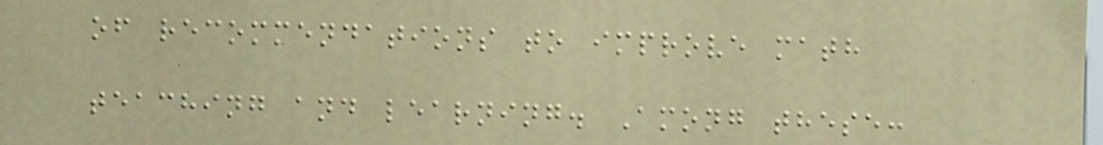of recommendations to improve math
teaching and learning. Among these:
